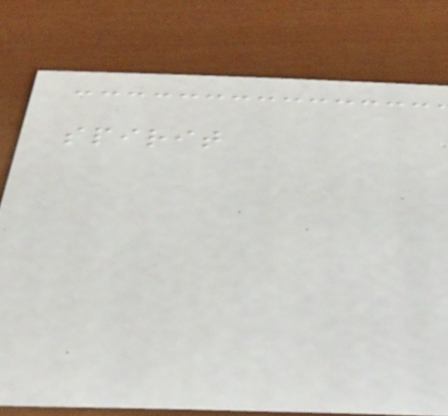spirit
